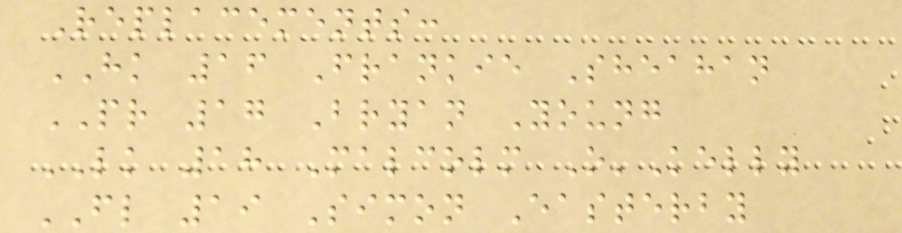Replacements:
HK 16 Frankie Sheahan
PR 17 Bryan Young
LK 18 Malcolm O'Kelly
FL 19 Simon Easterby
